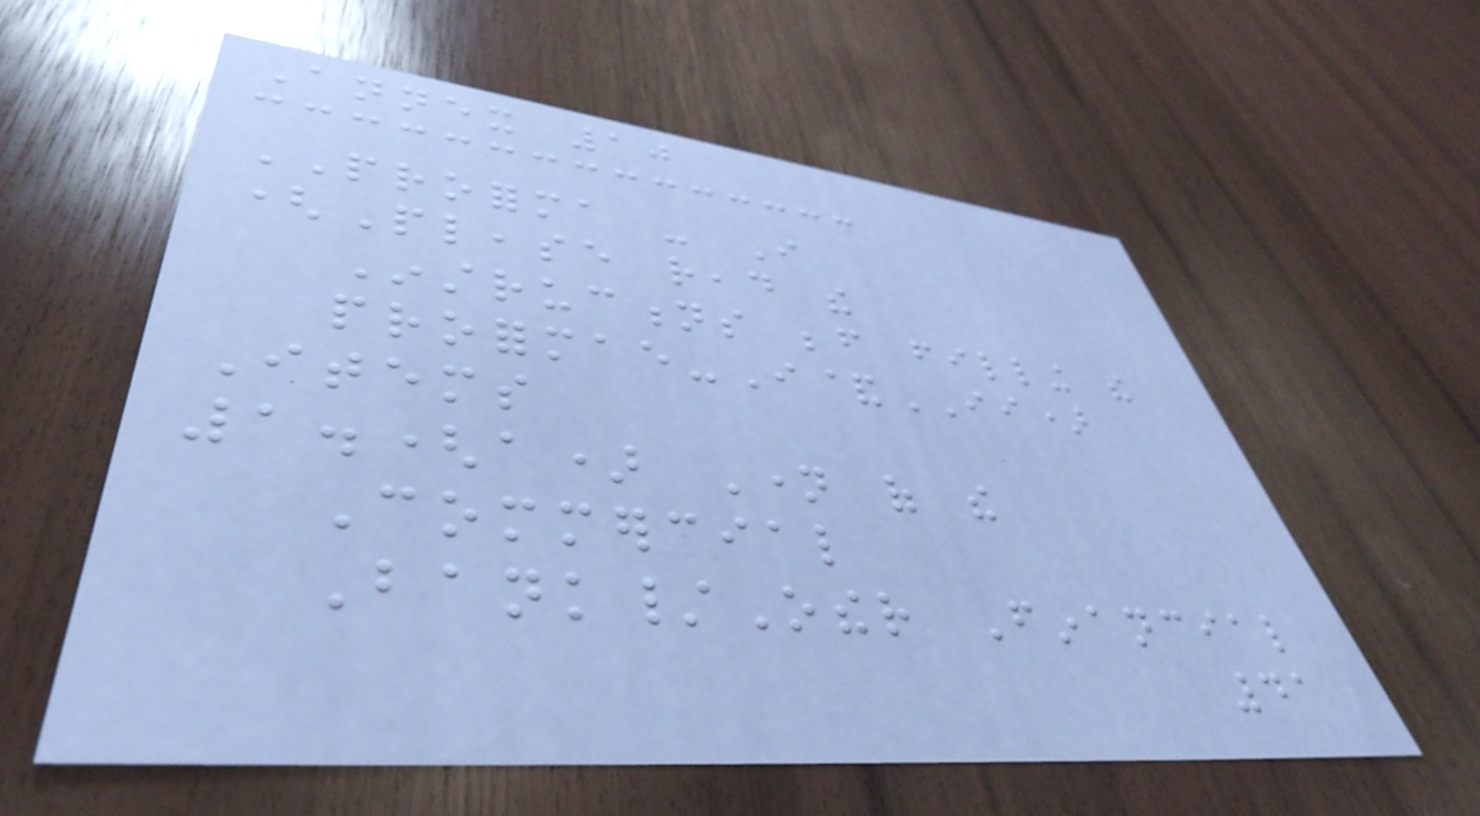Annex 10
PROFORMA - I
(Please read the
Instructions before filling the
proformae-I&II)
Items
1.(a) Name of the
Commercial
Bank/Other Financial
41
